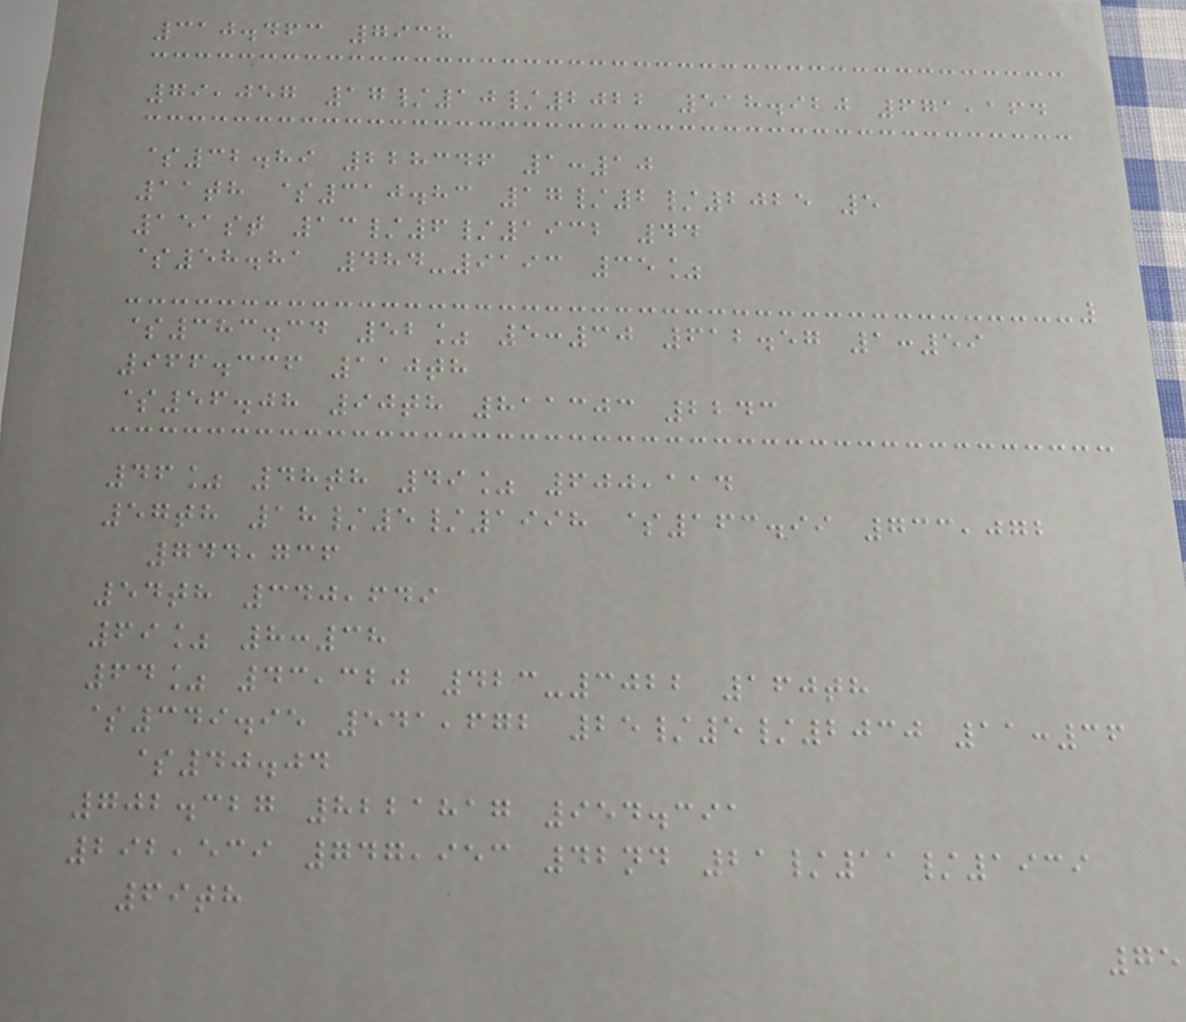310.463 7938
79,057 17/10/2022 518.920 671,164
$32.89 228346 1:10
11th $310.83 17/2/2025 5
151st 13/6/1932 44
$58.81 484-9193 35%
$383.34 52% 5:30 612.57 1:59
966.336 110th
$56.08 90th 811303 2243
46% 48th 49% 600,114
57th 18/5/1998 $163.99 733,072
744,736
54th 340,649
69% 8:38
64% 43,320 423-3022 160th
$349.95 541,672 25/5/2030 11:36
$40.04
702.327 8221817 954.391
292,539 747,953 42nd 21/11/1939
69th
75
